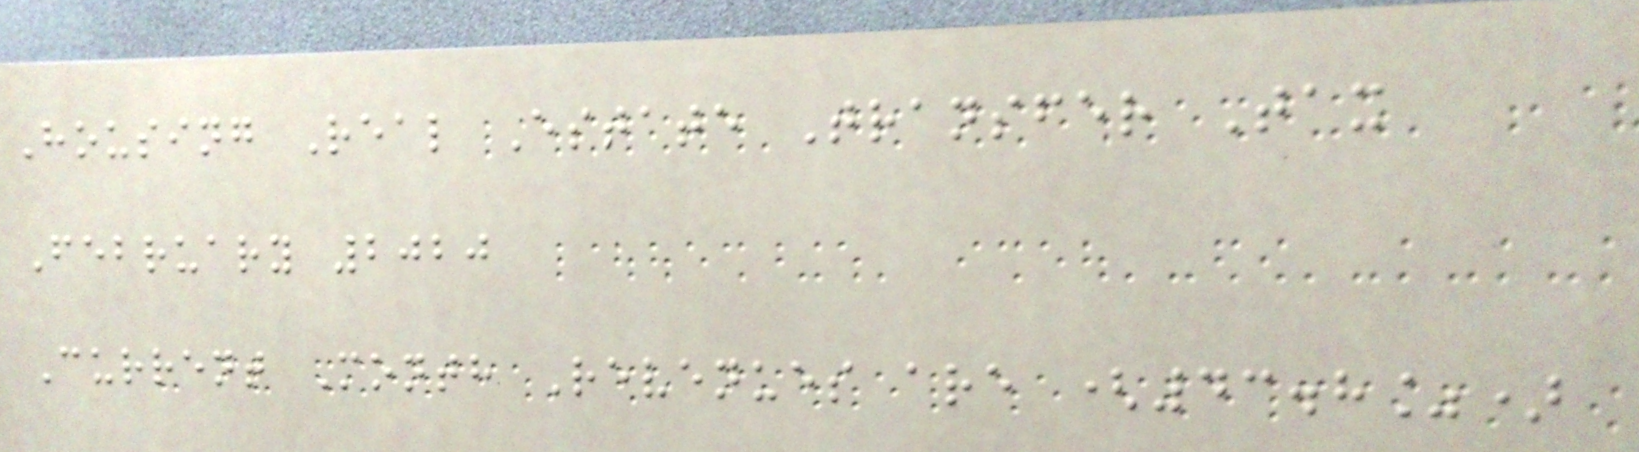Housing Real Estate Transfer Tax
February 2020
Current Month Revenues are (43.8%)
